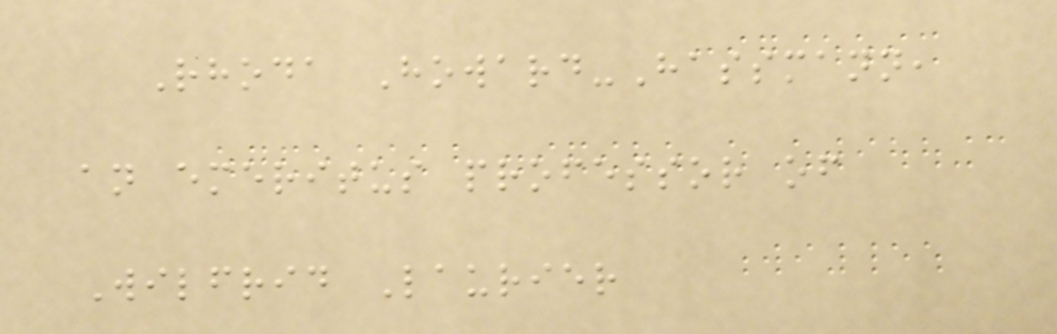Rhoda Howard-Hassmann,
an emeritus professor of
Wilfrid Laurier
